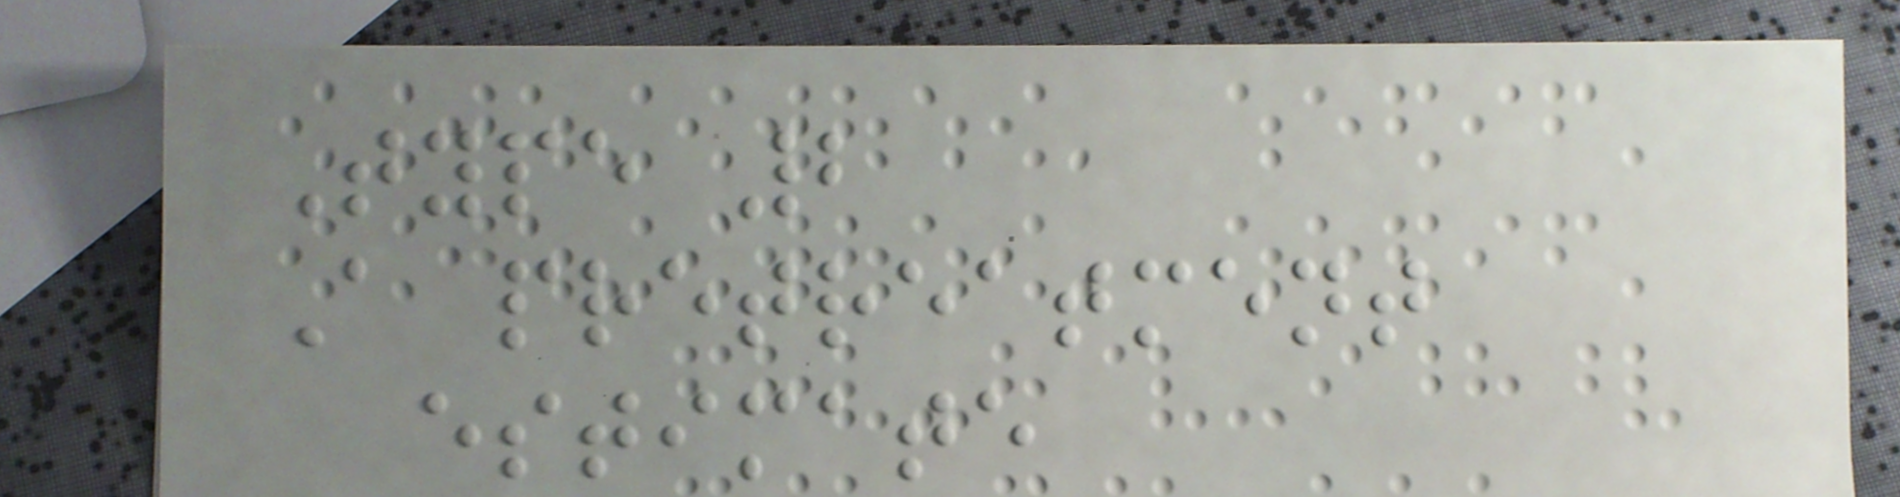Type 2
A pretreatment
estimate
